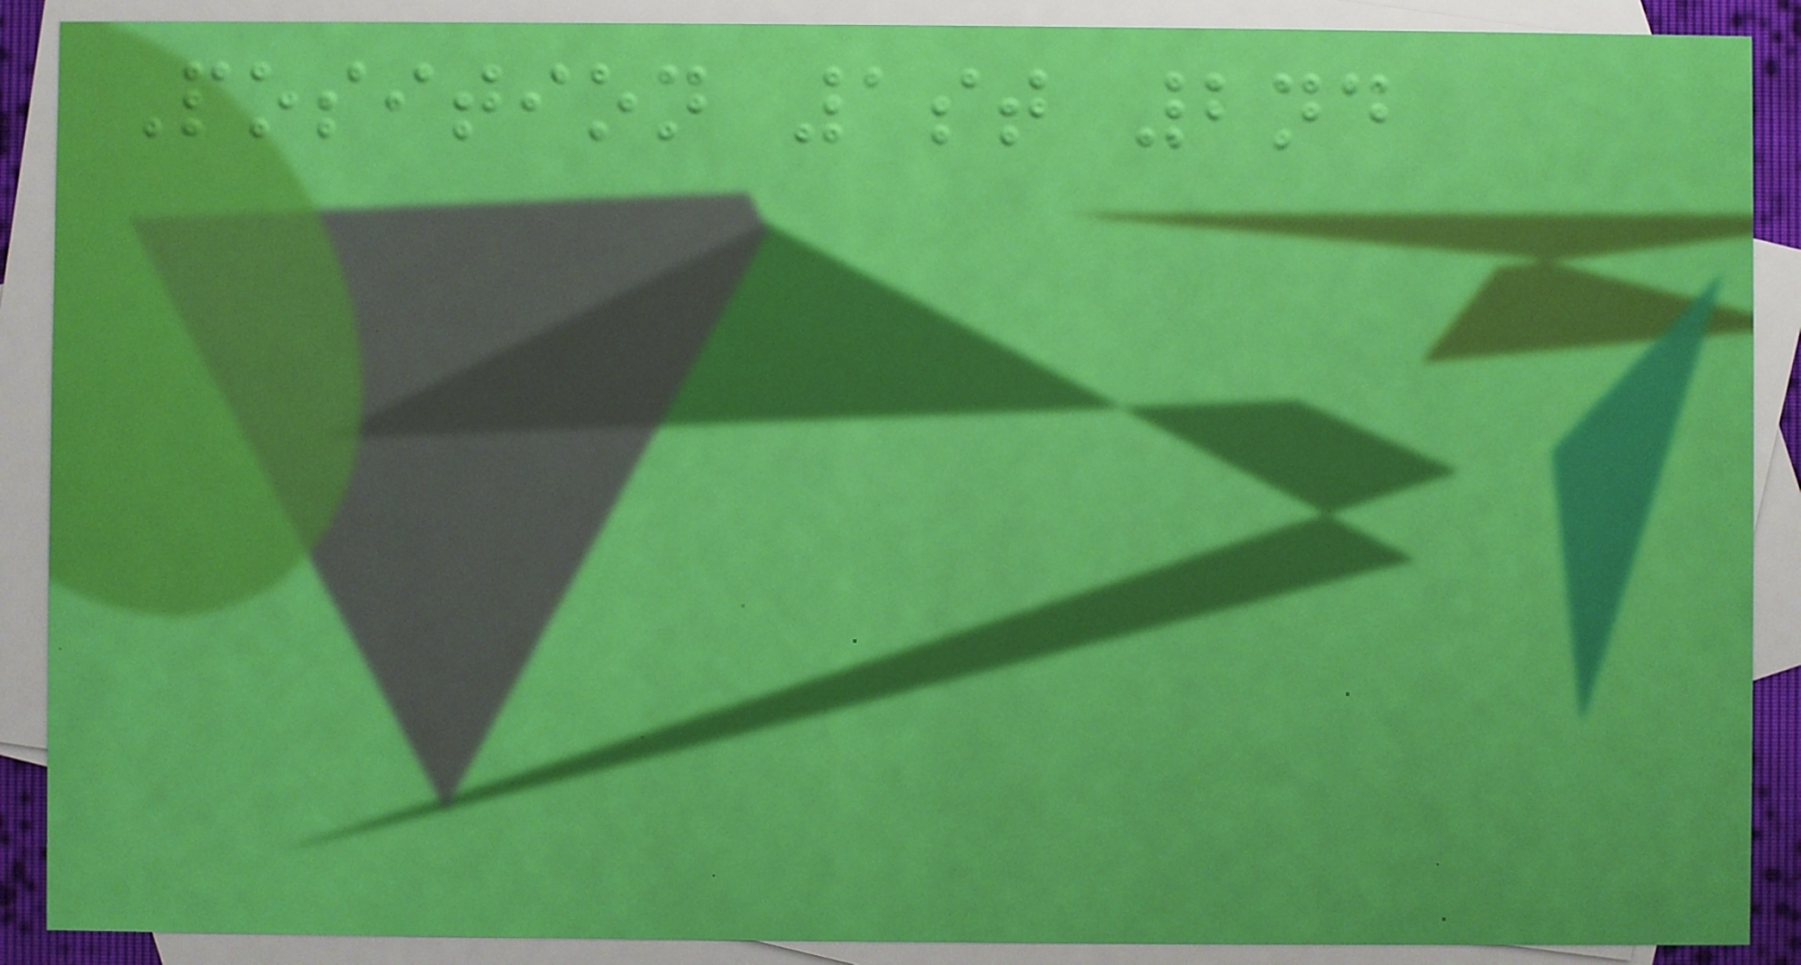Position 1st 2nd
